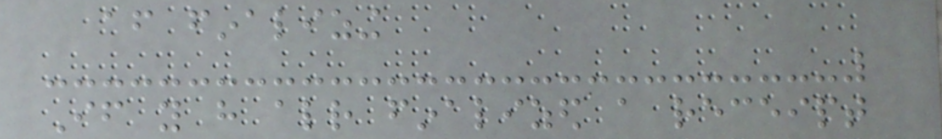after finalizing
If you have already finalized a receipt
